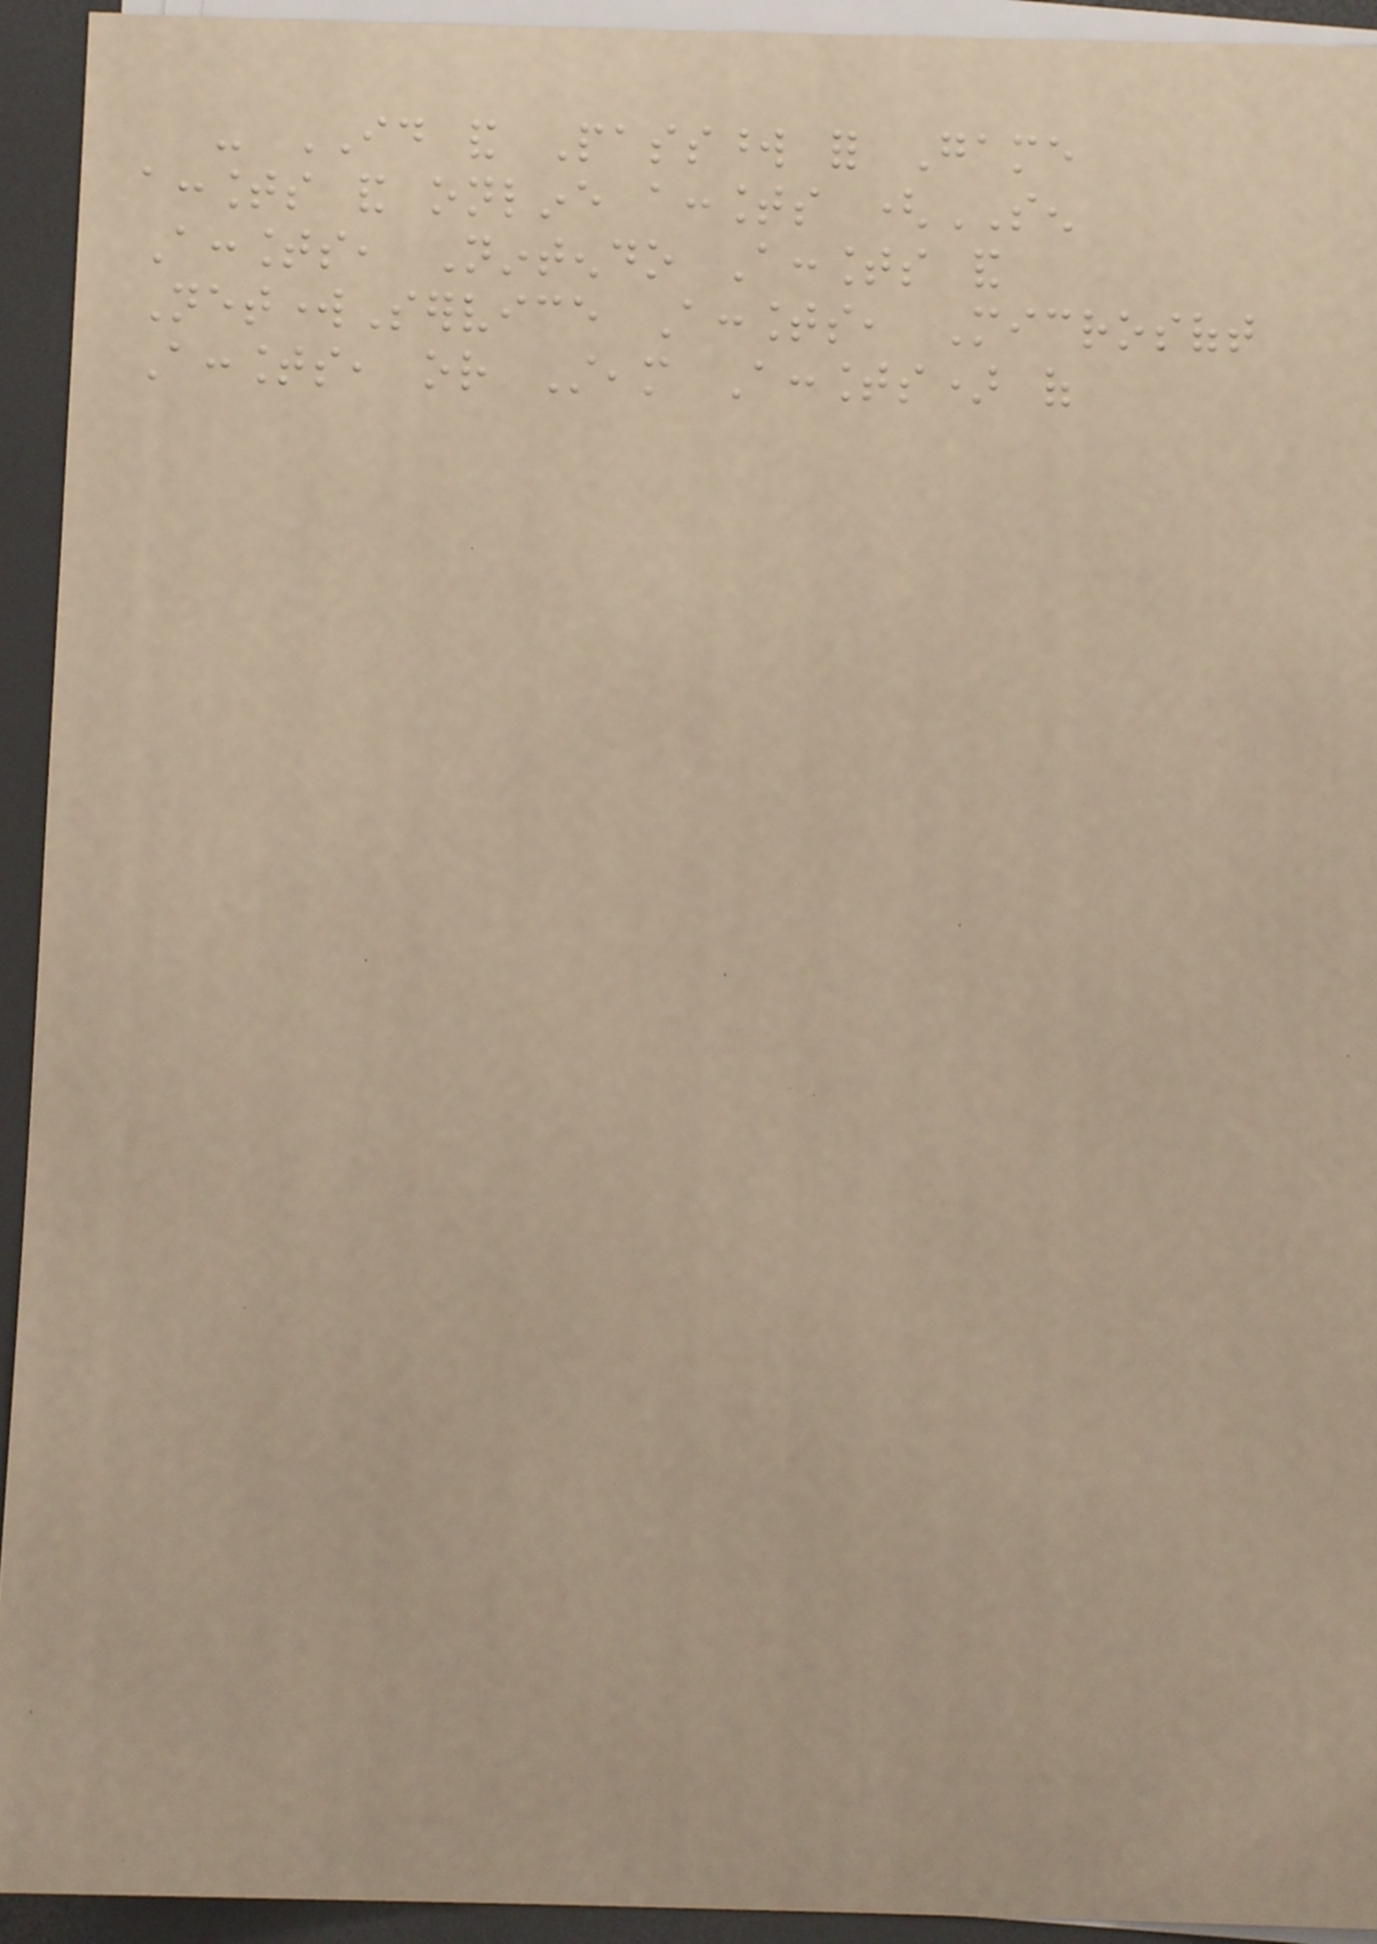- ID and Password for Game
accounts and online accounts (SEN
Accounts, Nintendo Accounts and
NetworkService Accounts, Microsoft
Accounts, or Steam Accounts) of
